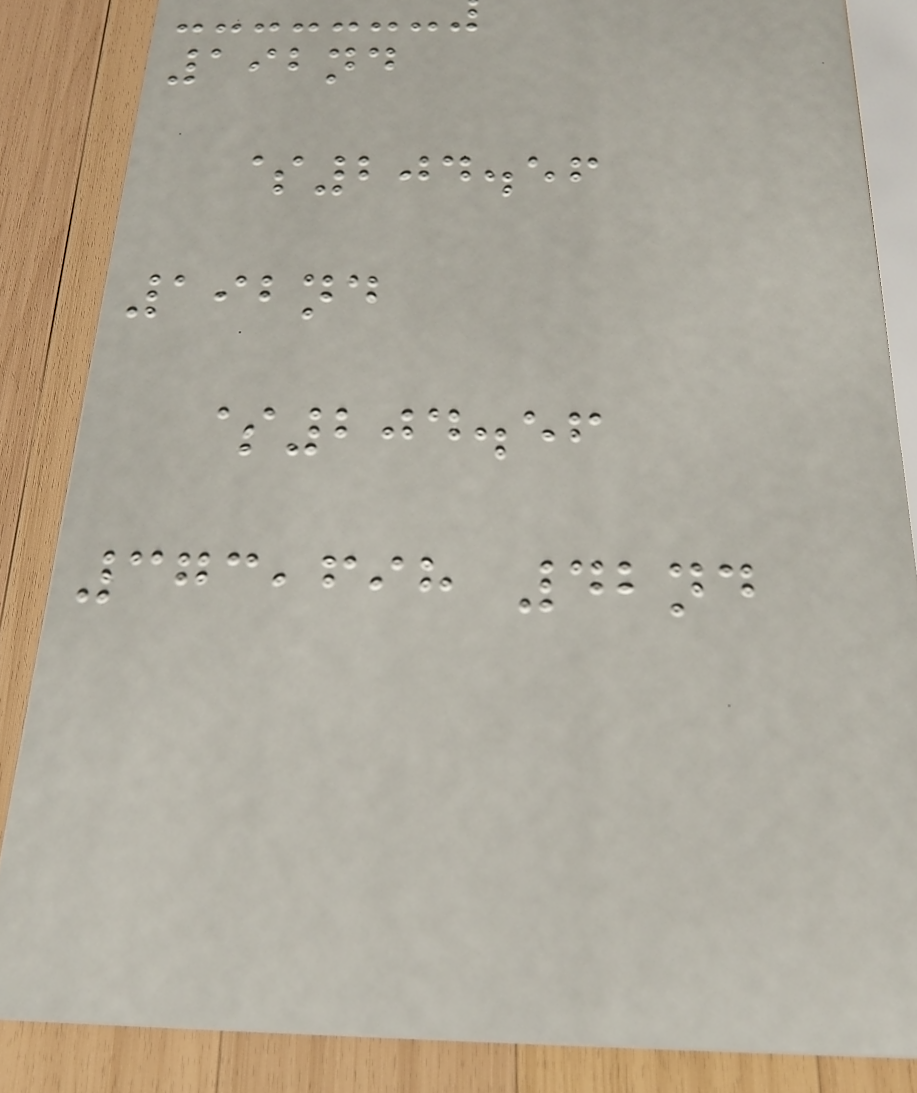192nd
$204.56
192nd
$204.56
373,698 42nd
